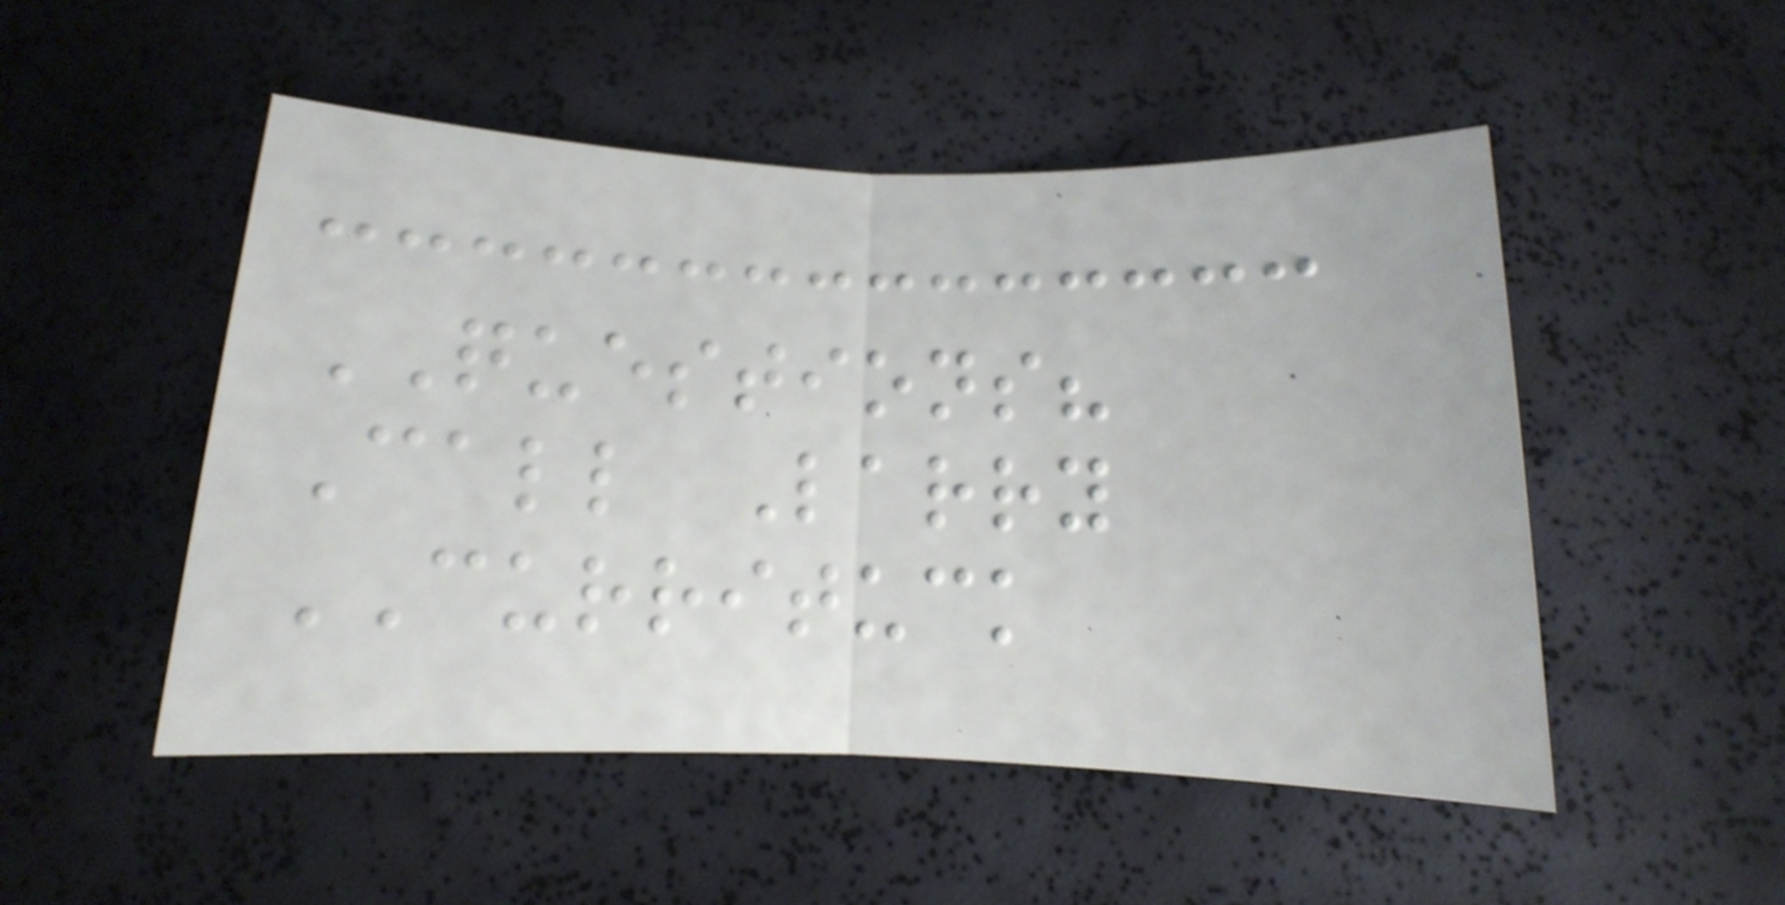QUESTIONS?
Call Larry
CURRITUCK
